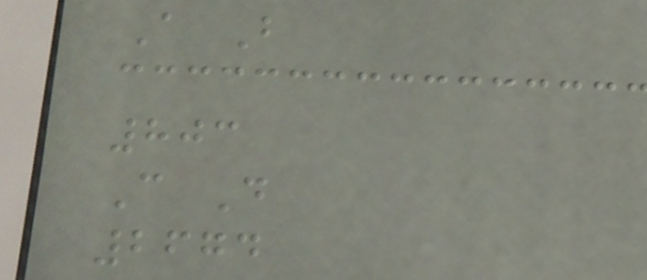A B
803
C D
2674
